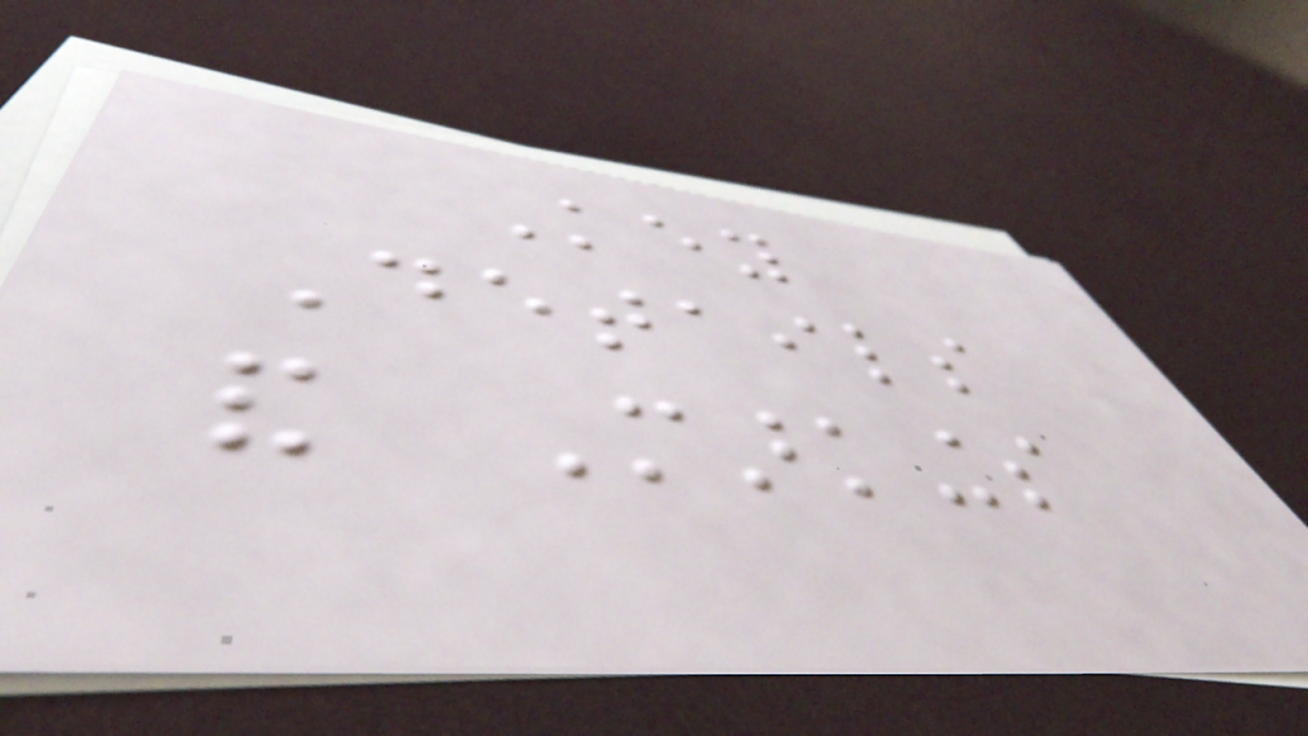Key
Details
and Markings
